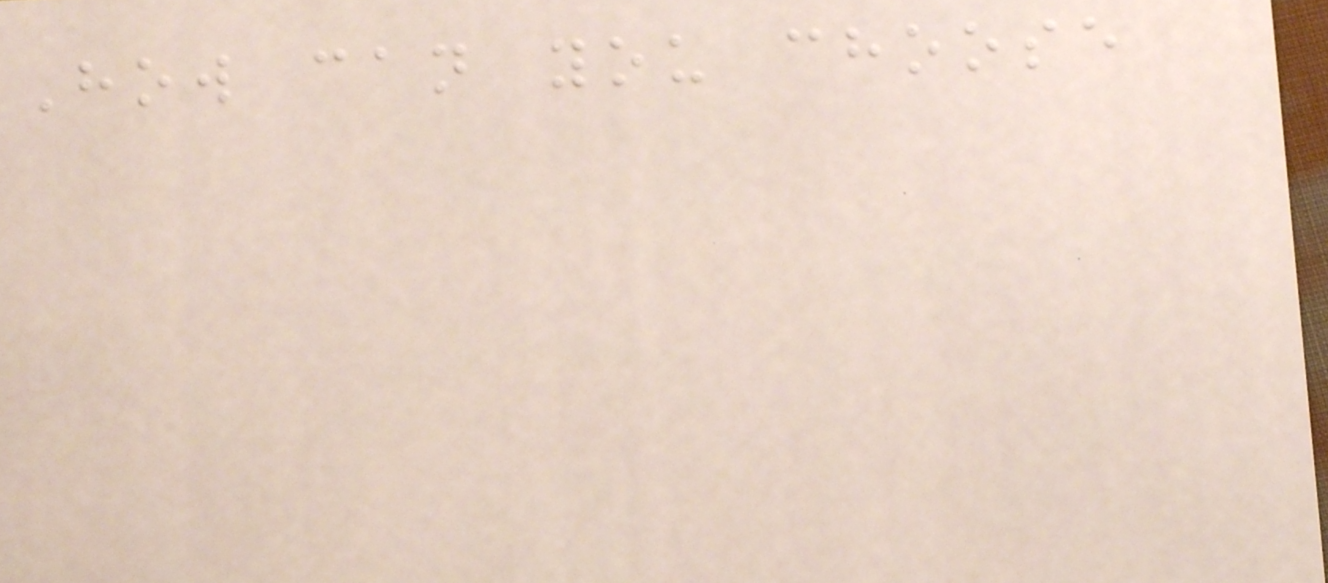How can you choose
